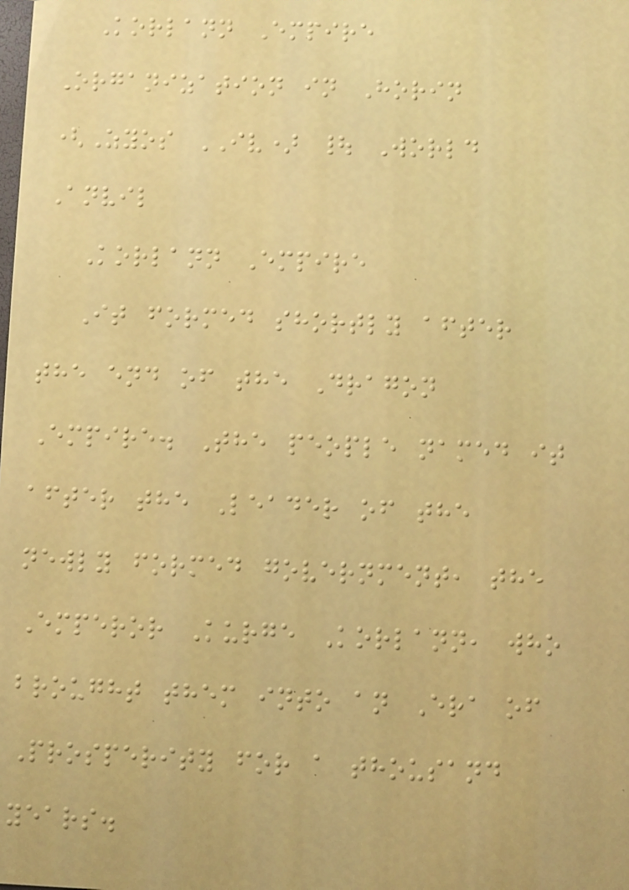Korlann Empire
Organization in Horin
(Zyos IV) | World
Anvil
Korlann Empire
It formed shortly after
the end of the Dragon
Empire. The people named it
after the Leader of the
newly formed government, the
Emperor Kurge Korlann, who
brought them into an Era of
Prosperity for a thousand
years.
